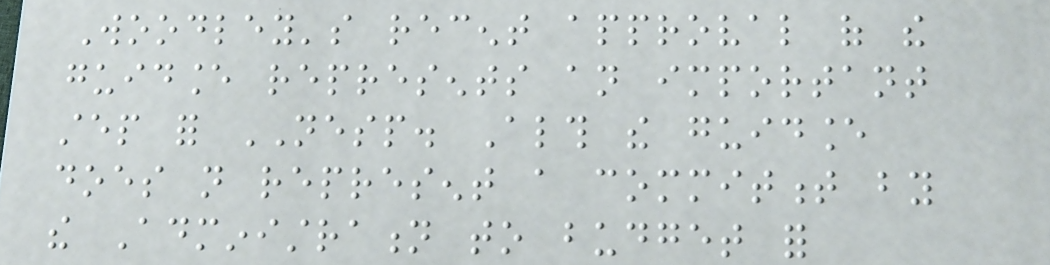Woodley's recent approval of the
guidance represents an important
step for NESP. Although the guidance
does not represent a commitment by
the Administration to budget for
